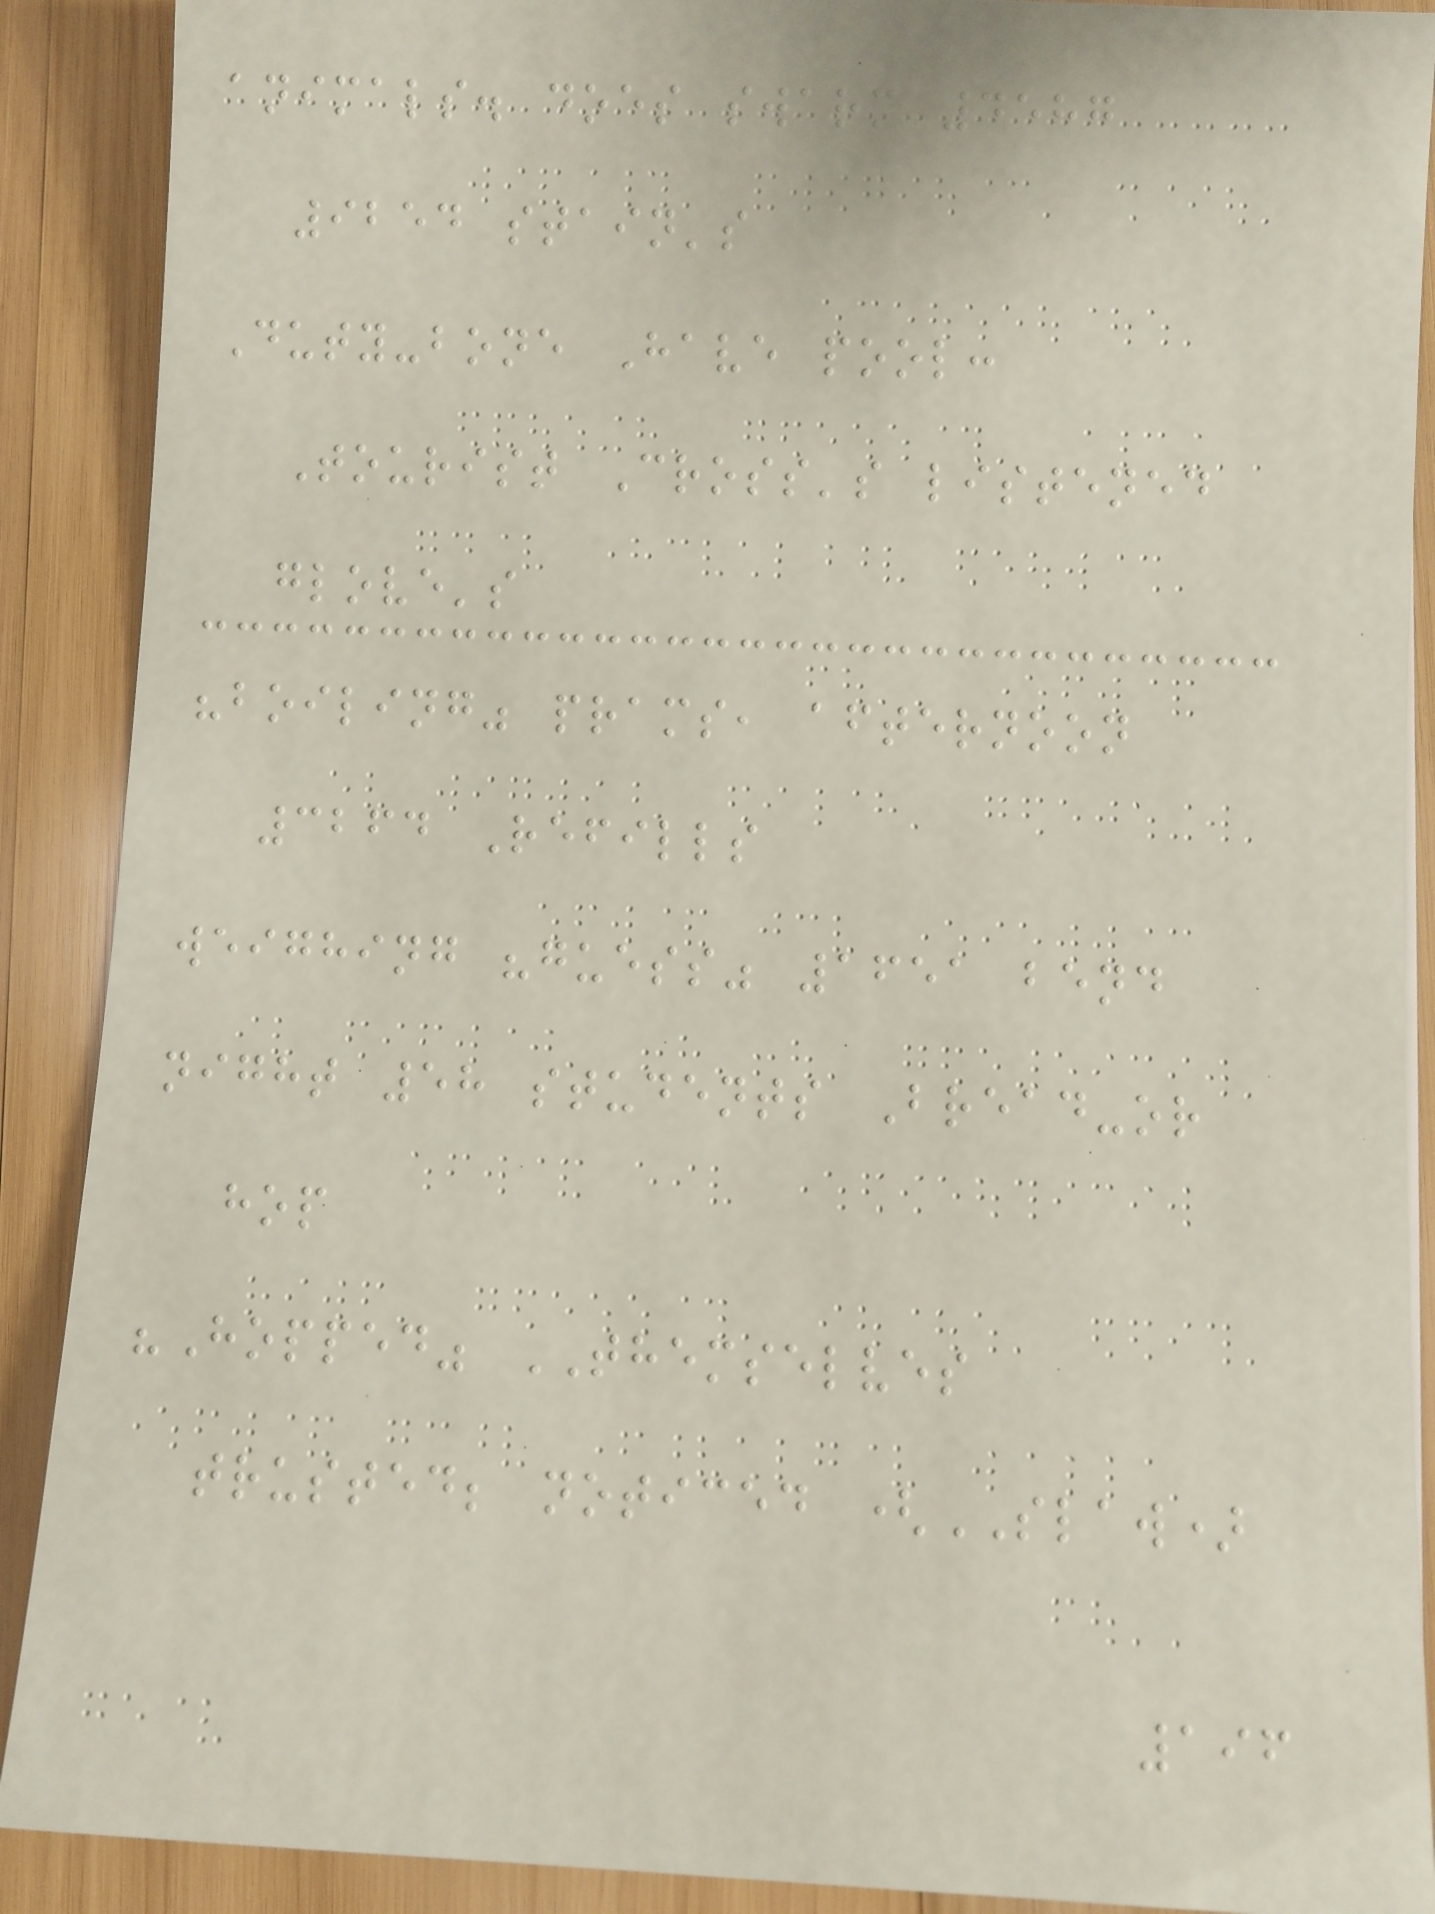animals. does swarm 4587
9254 stain's
Duty-bone Have pool:
Tourist Cross's listened
glove's
"boiling" prams, afternoon
3264 Refills
weighing "guess" 1651 bend
night 58 students Bread-or
hop
"Hopped" THEMSELVES
trusted; noticed (SLAW)
196
